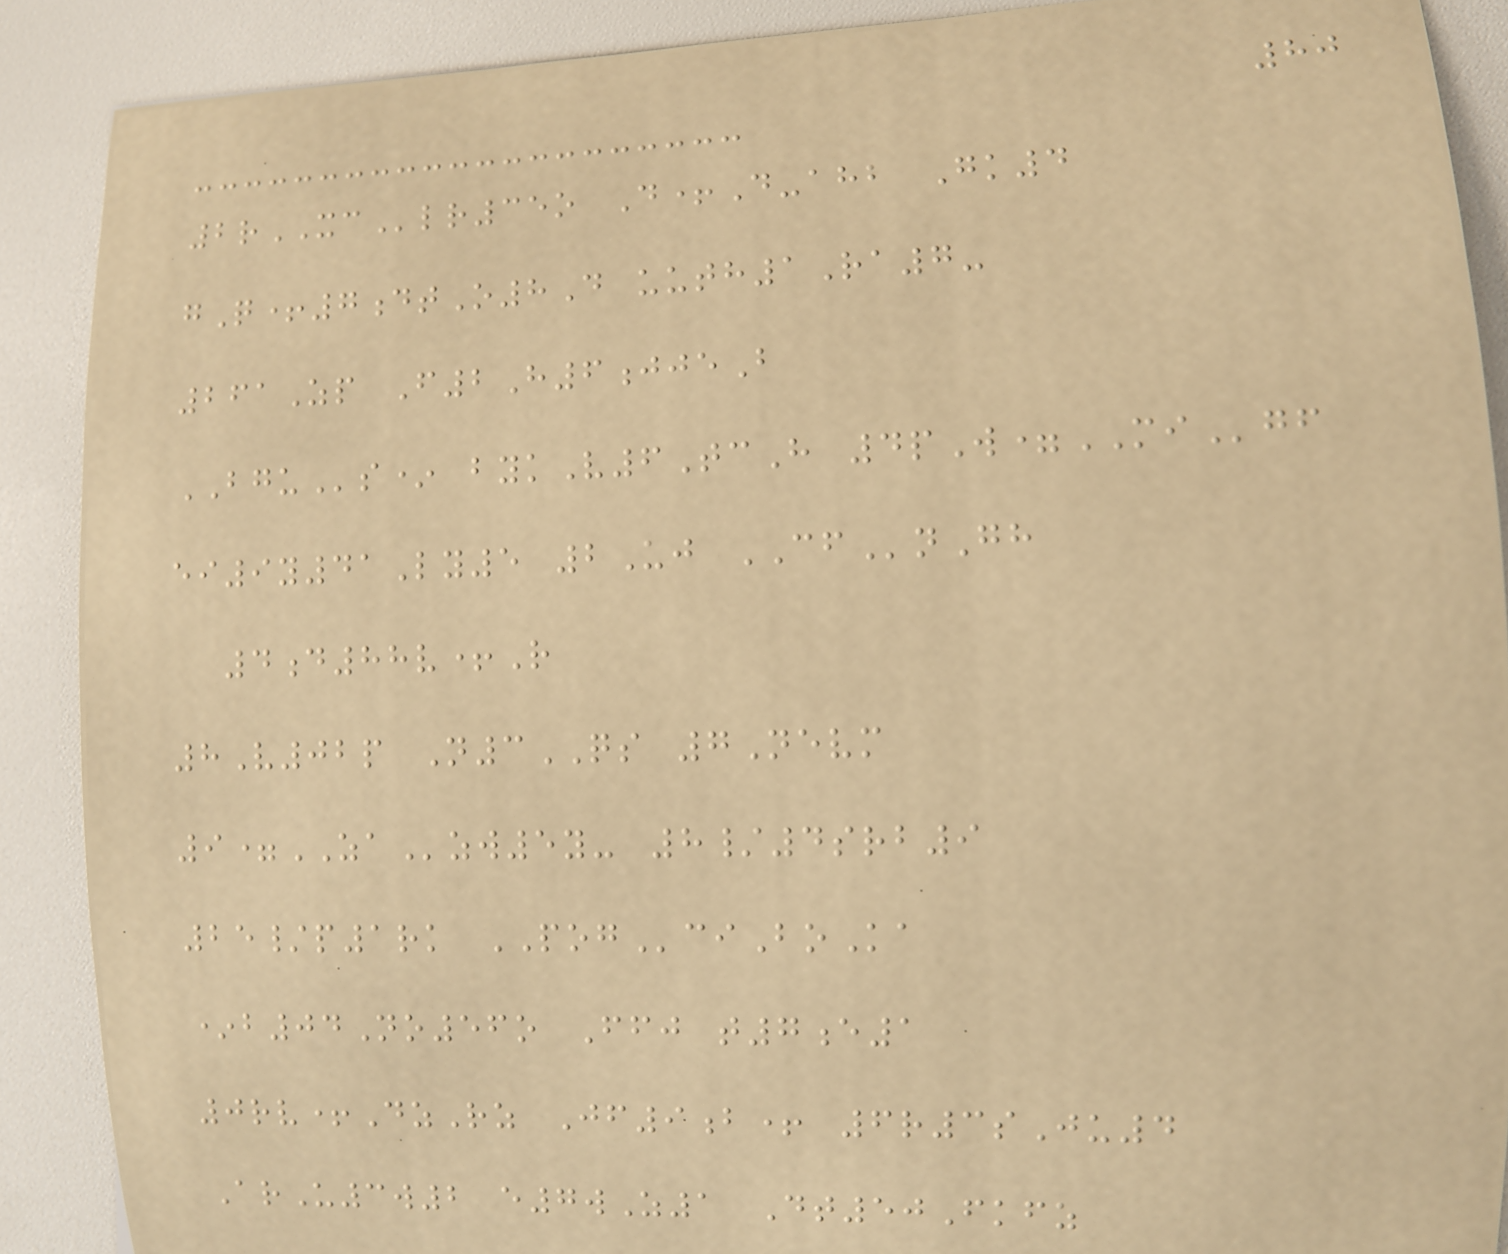80
2rXClr35o D+D-ahb Gk4
gQ+7dtO8D uuth1Ra7-
261Zp F2H6jjeB
BGUs* bykV6TcH 4pW=MIgf
ei9y41Ly5 2Uj CFnGh
4d88v+R
8V02p N3QS 7Nevm
9=ZAzw5y- 8/4srb9
25/p1rk POGciBoKa
*b04No56o Ffj t7e1
0rv+DzRz Jf9b+ 6r3sJu4
ArU3w2 e7wZ1 Dt50Fkfz
